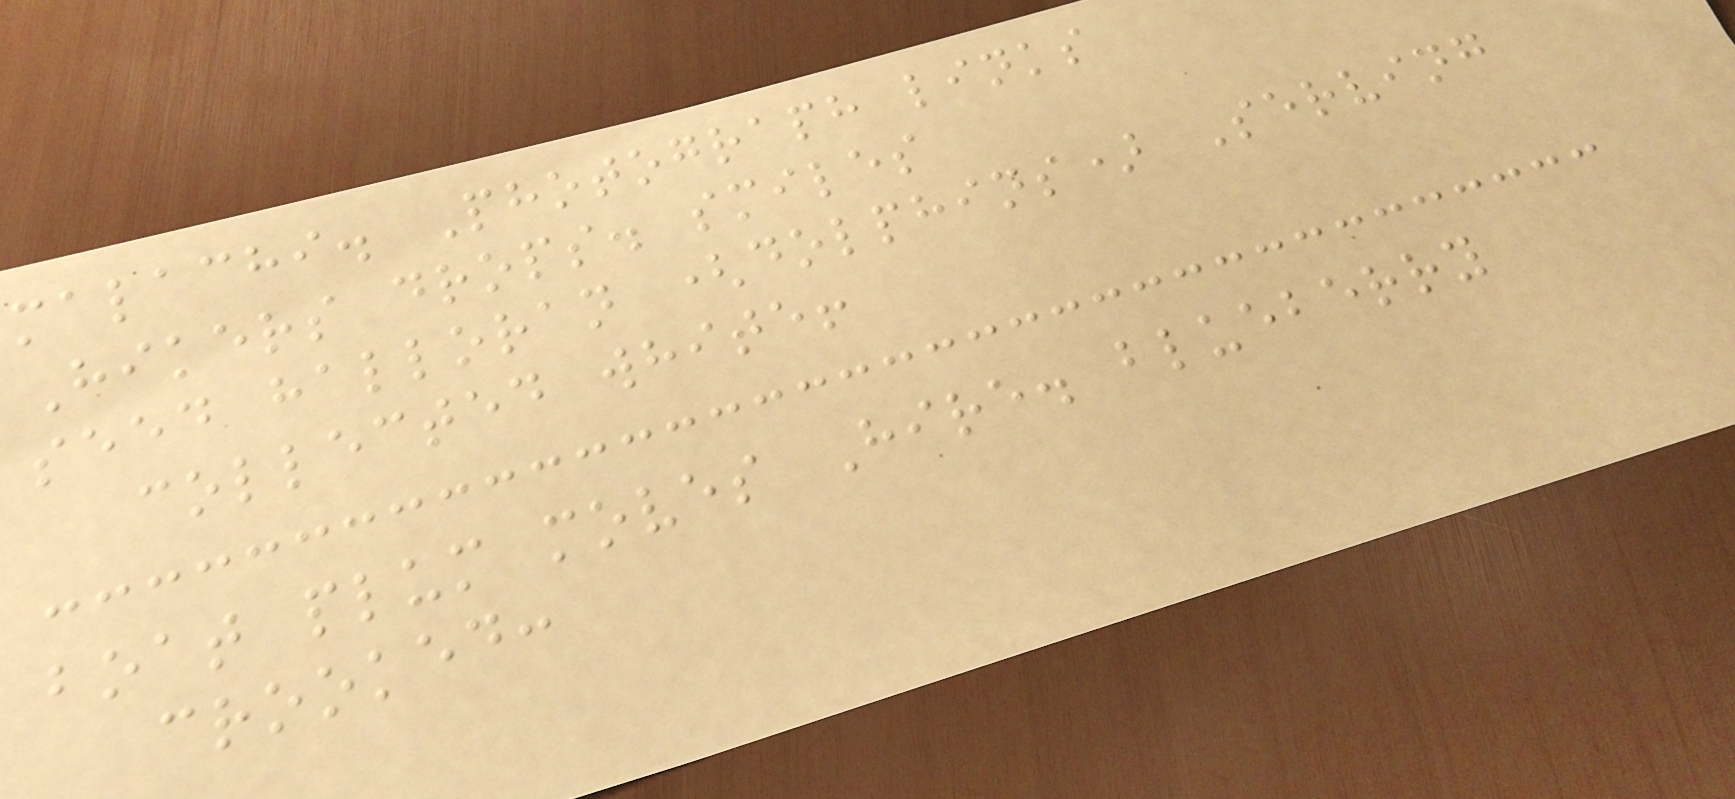malachi. Photograph links
Hikers drops. smiles
seed halloran (dolphins) Serving
collected white!
boat plum moves Hire. blueberry
crooked:
